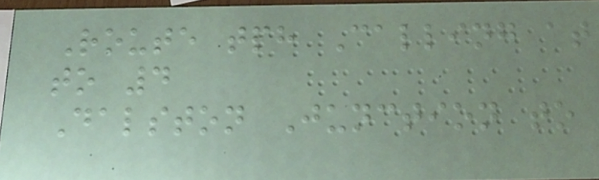Route tph Calling at
to 4
Dalston Junction to
